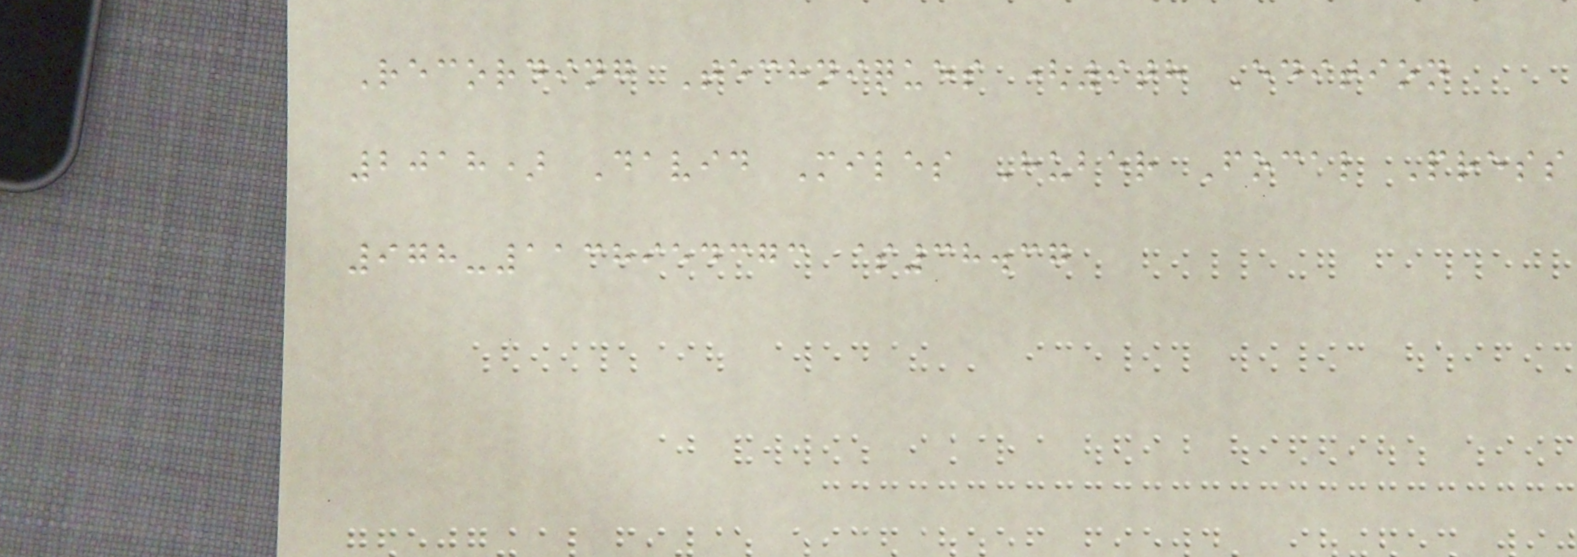Recording Techniques (9th Edition
2018) David Miles Huber Focal Press
978-1138954373 $38.37
